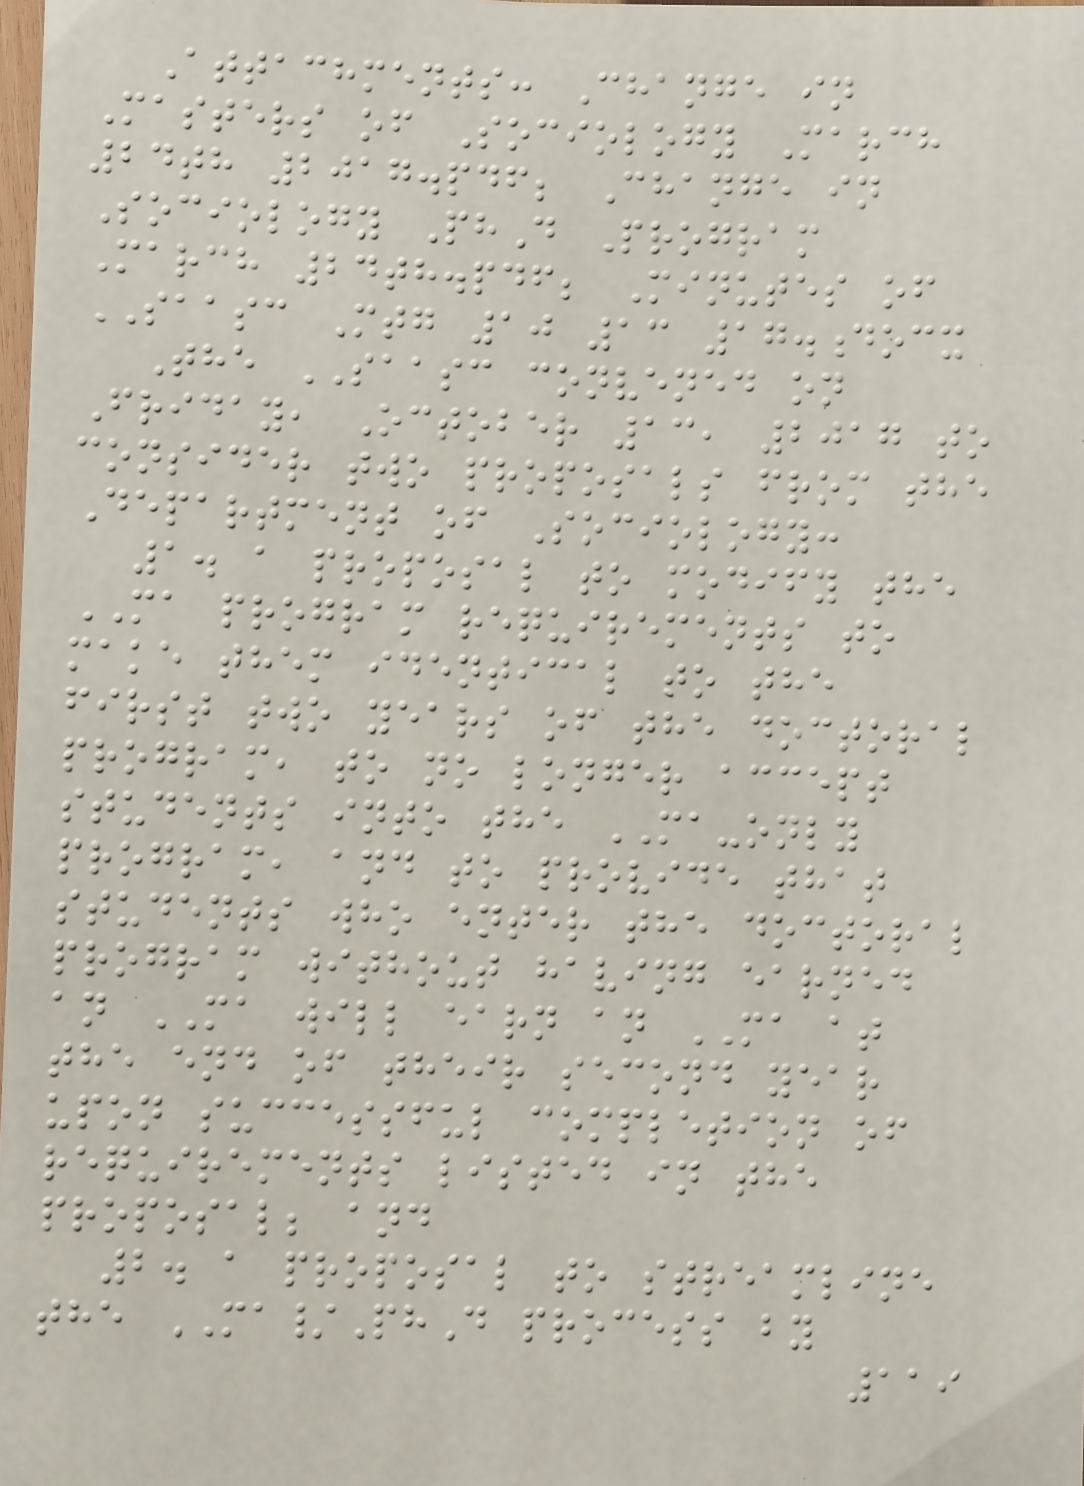Attachments: Change in
Masters of Sociology March
24th 2017.pdf; Change in
Sociology PhD Program
March 24th.pdf; Minutes of
SAASC Mtg 10 13 17.docx
The SAASC convened on
Friday, October 13, 2017 to
consider two proposals from the
Department of Sociology:
1. a proposal to modify the
MA program requirements to
make them identical to the
first two years of the doctoral
program, to no longer accept
students into the MA-only
program, and to provide that
students who enter the doctoral
program without having earned
an MA will earn an MA at
the end of their second year
upon successful completion of
requirements listed in the
proposal; and
2. a proposal to streamline
the MA/PhD process by
119
